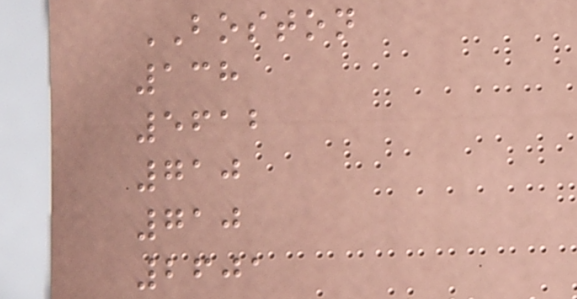BOSTON
138
5612
710
710
2601
